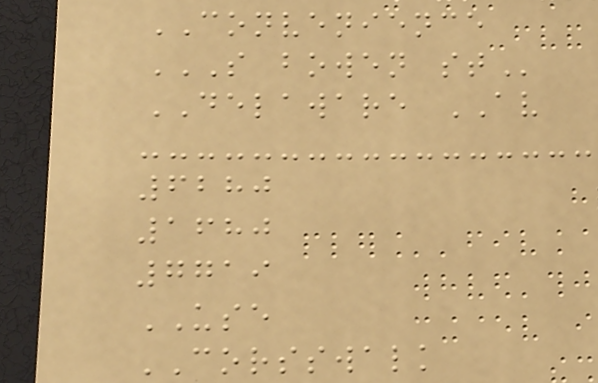CONVENIENCE
S BOWEN ST
DELAWARE AV
6280
1680
7719
USE
CORSSWALK
